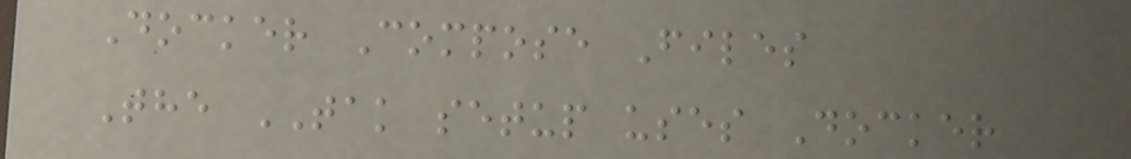Docker Compose Files
The TAK setup uses Docker
